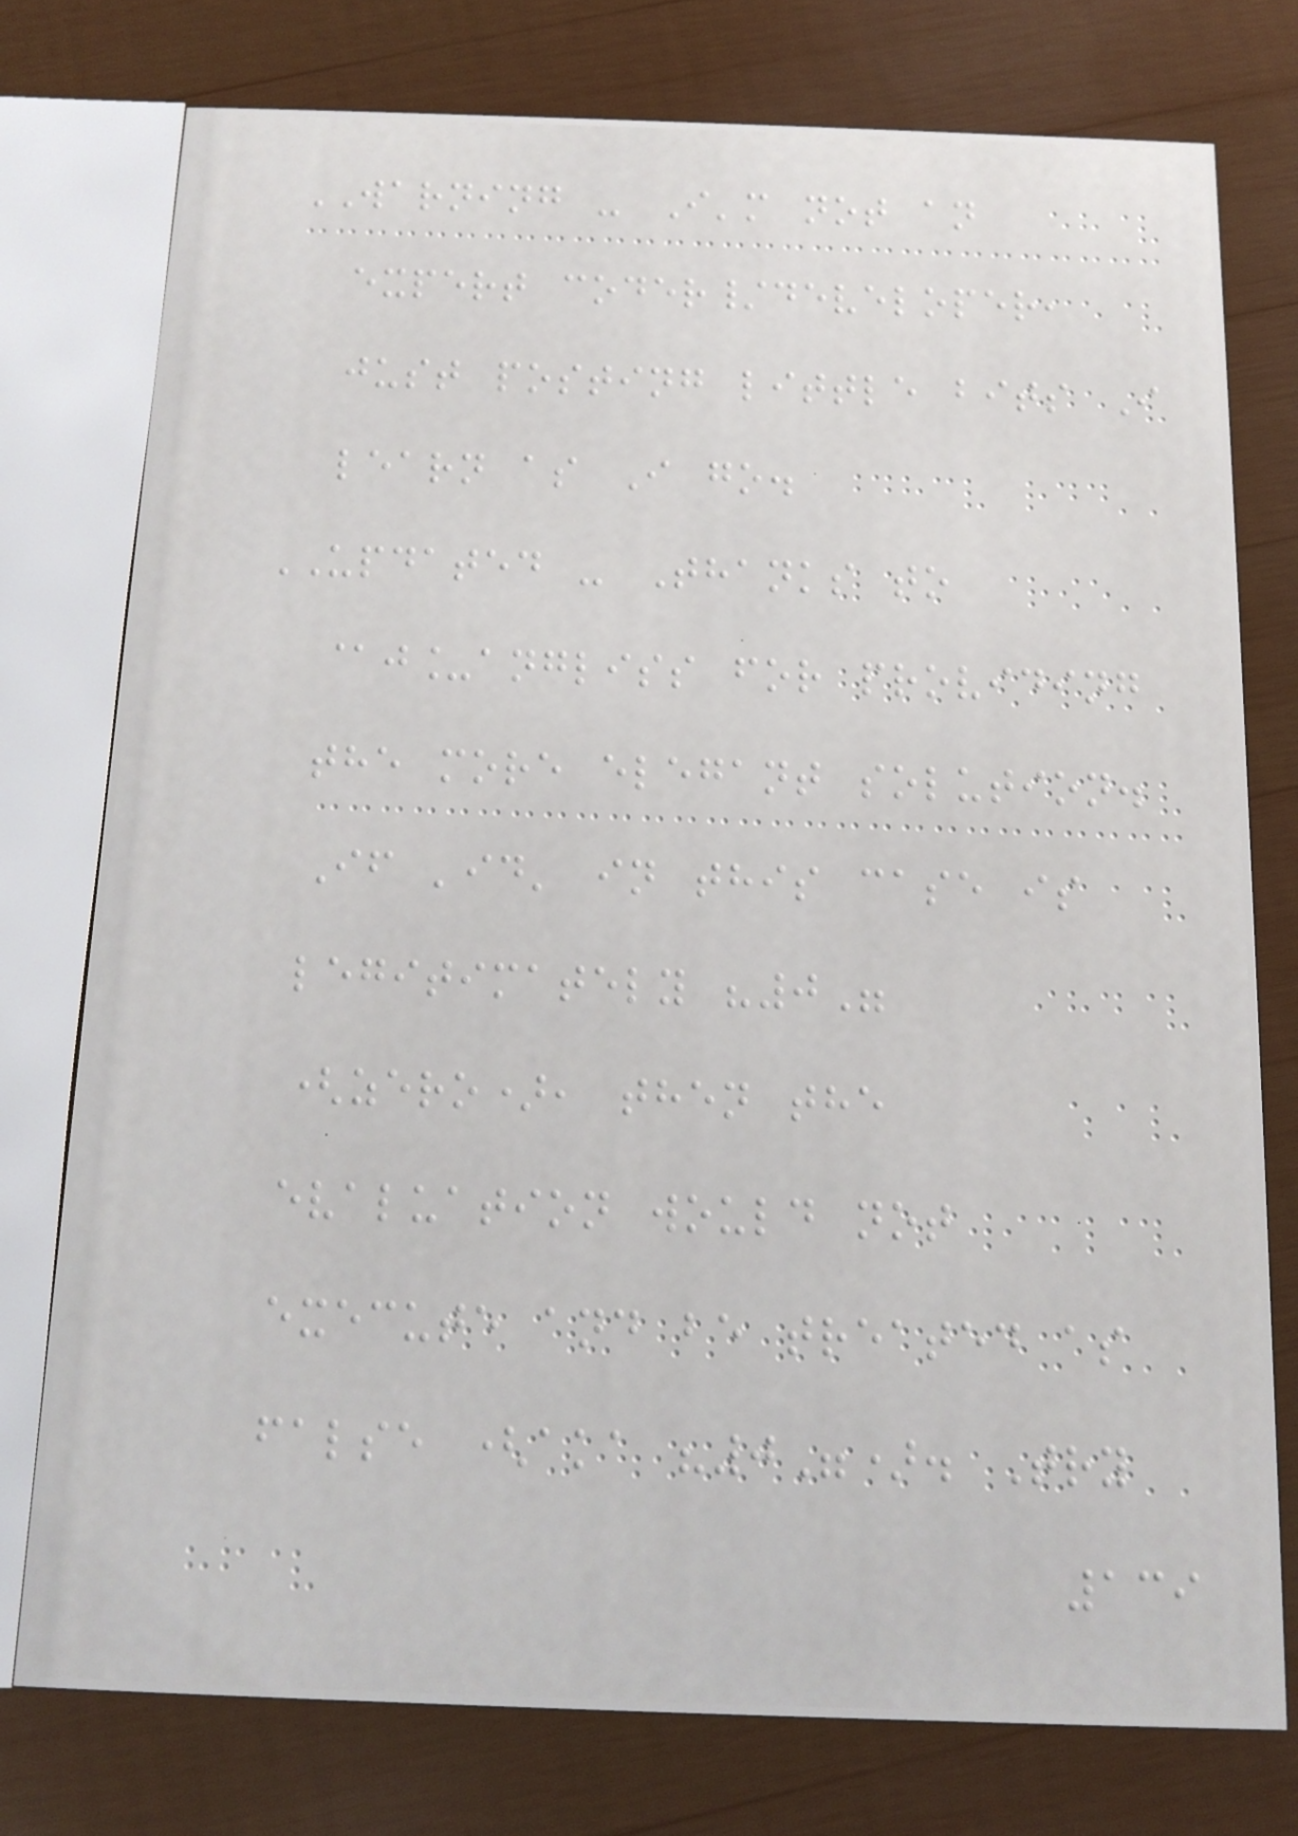WARNING - I'm not an
expert coder/developer,
just posting little bits I
learn as I go.
UPDATED - Thanks to
@j_angliss for providing
the more elegant solution.
If 'id' in this case is
legitimately "0"
(zero), then the
evaluation would not
execute and be treated as
false (aka "0"). Try
139
